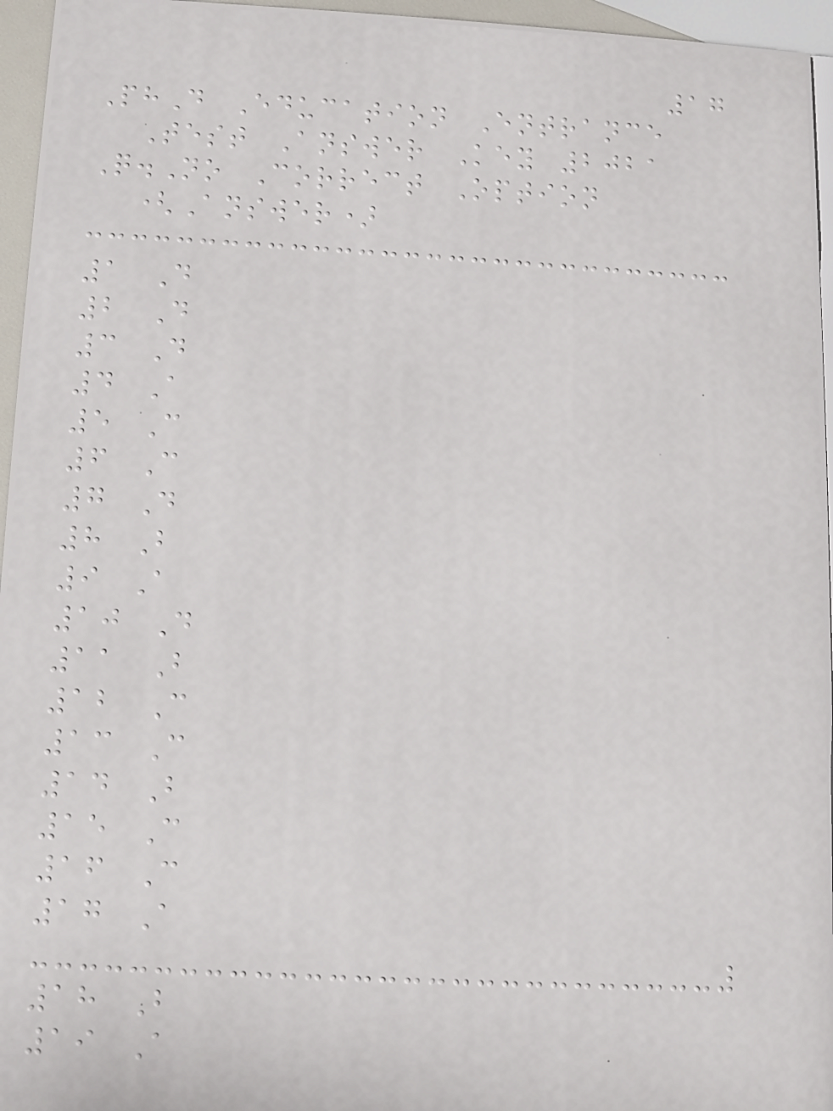17
PhD Education Entrance
Test Answer Key 2021
Q.No Correct Option
(Answer)
1 D
2 D
3 D
4 A
5 C
6 C
7 D
8 B
9 A
10 D
11 B
12 C
13 C
14 B
15 C
16 C
17 A
18 B
19 A
